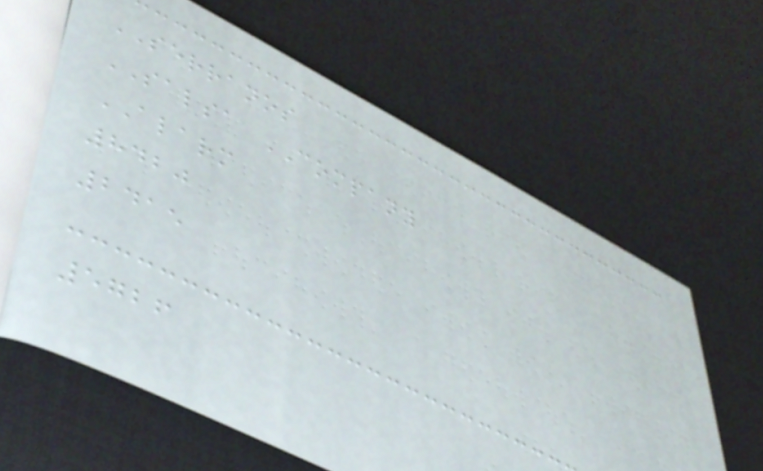SERRANOS
SALSA COMPANY
ALARM
8420
2415
5726
